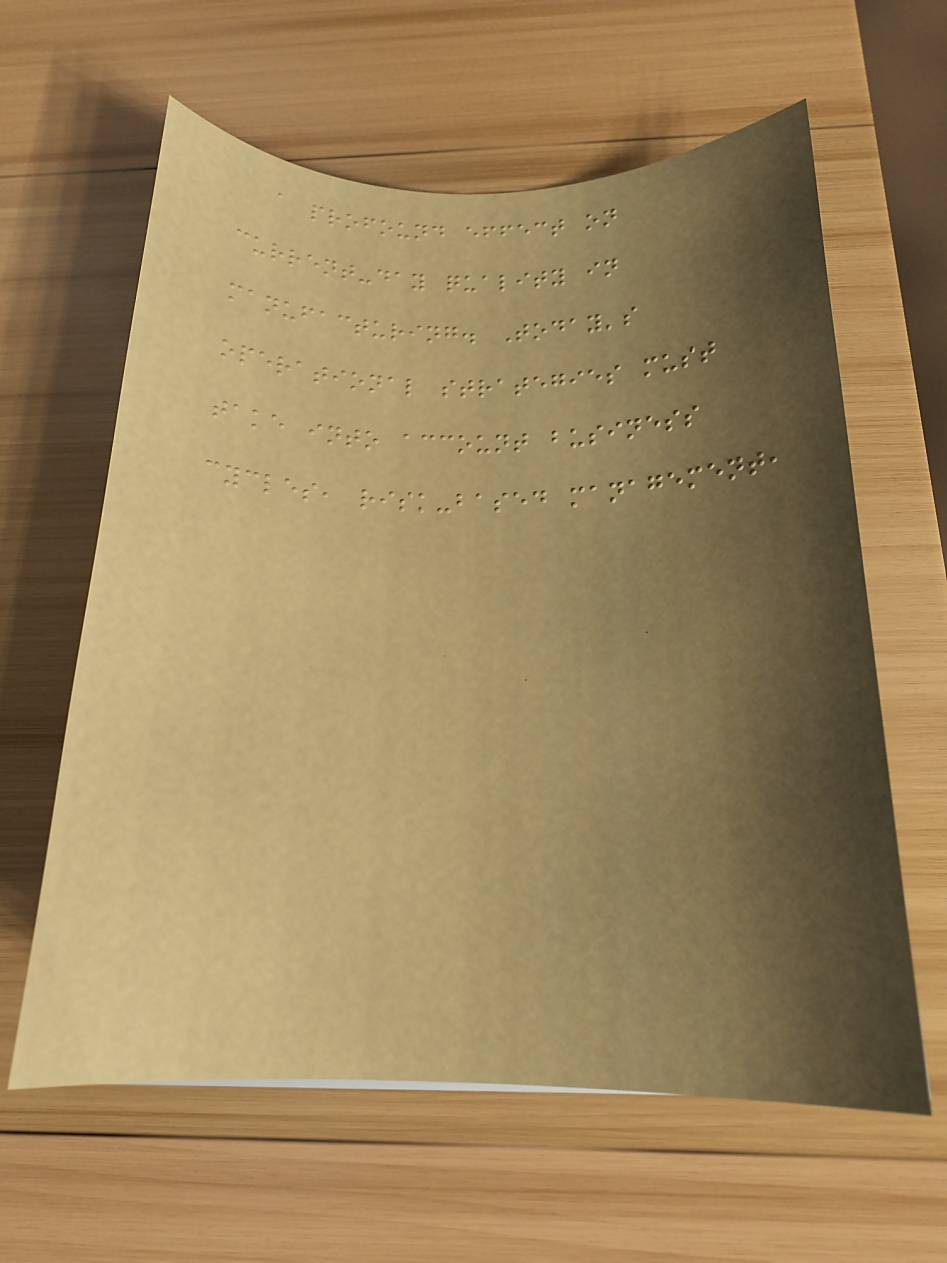a profound effect on
current-day quality in
manufacturing. Today's
operational strategies must
take into account business
cycles, risk-based management,
